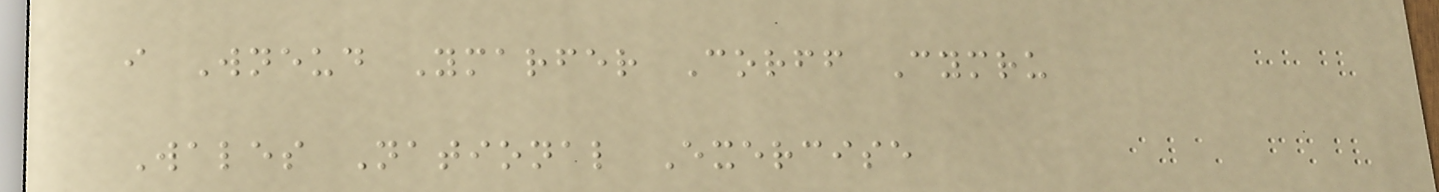i Wneud Ymarfer Corff Cymru
Wales National Exercise
